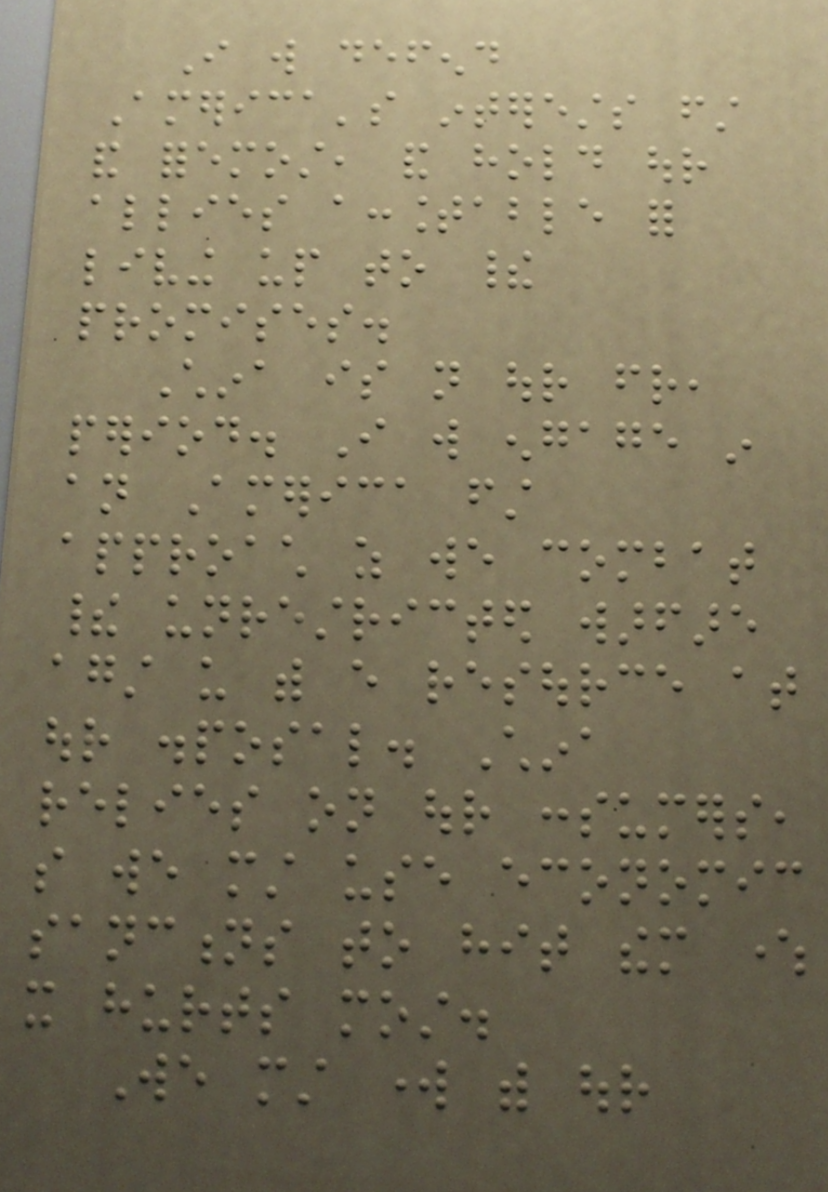I will defend
America's interests first
and foremost, and hold our
allies accountable for
living up to their
promises.
China is not our friend,
period. I will engage in
an America first
approach as we combat
their unrestricted warfare
against us with every resource at
our disposal. China
relies on our consumers,
so we must use economic
sanctions to hit them where
it hurts most.
We must work with our
